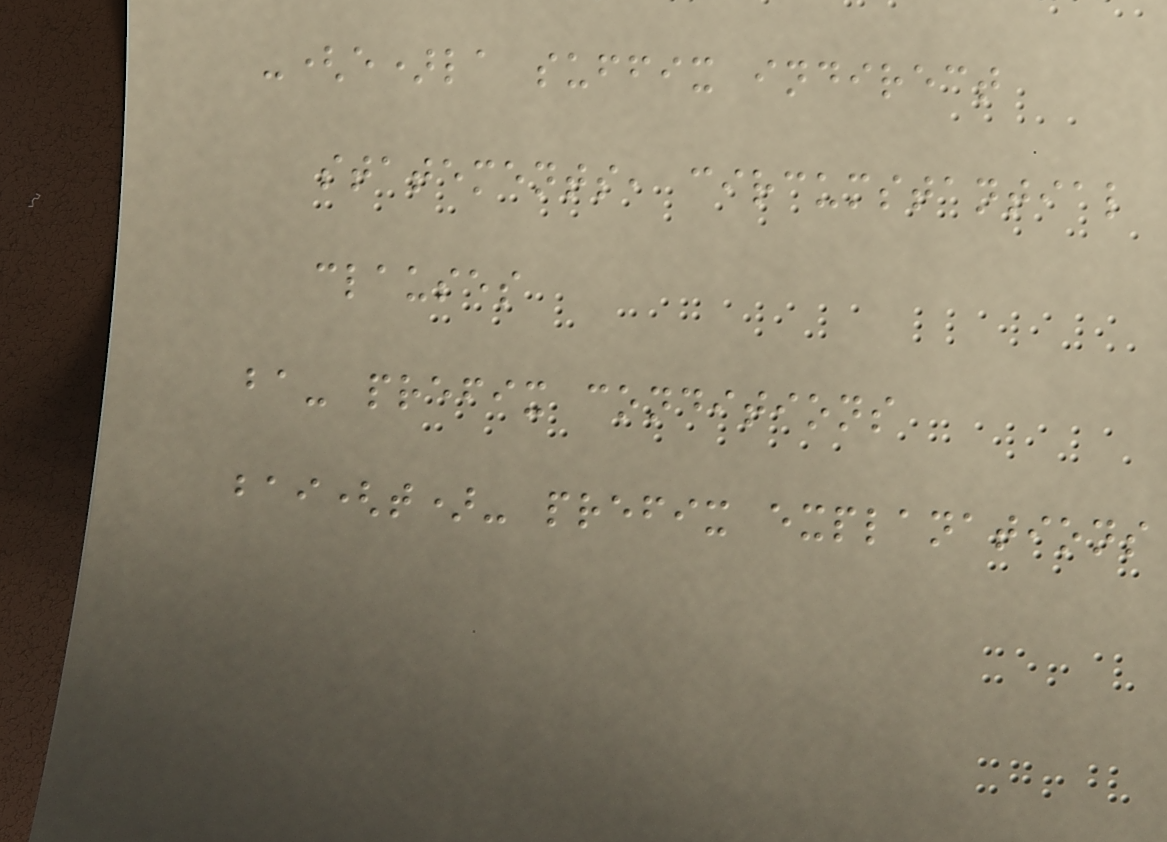-(e)la suffix indirect
statements, circumstantial
clauses
ba- prefix conditions
bai(t)- prefix explanations
